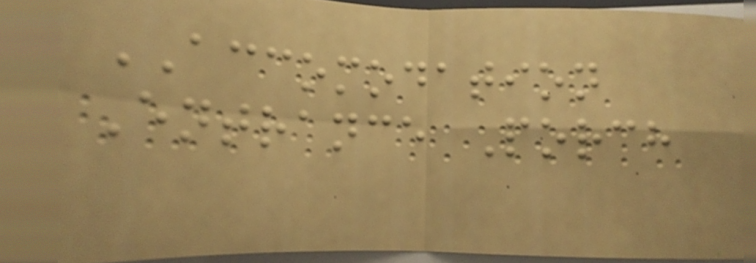ACCOMODATION
Entrance Porch
